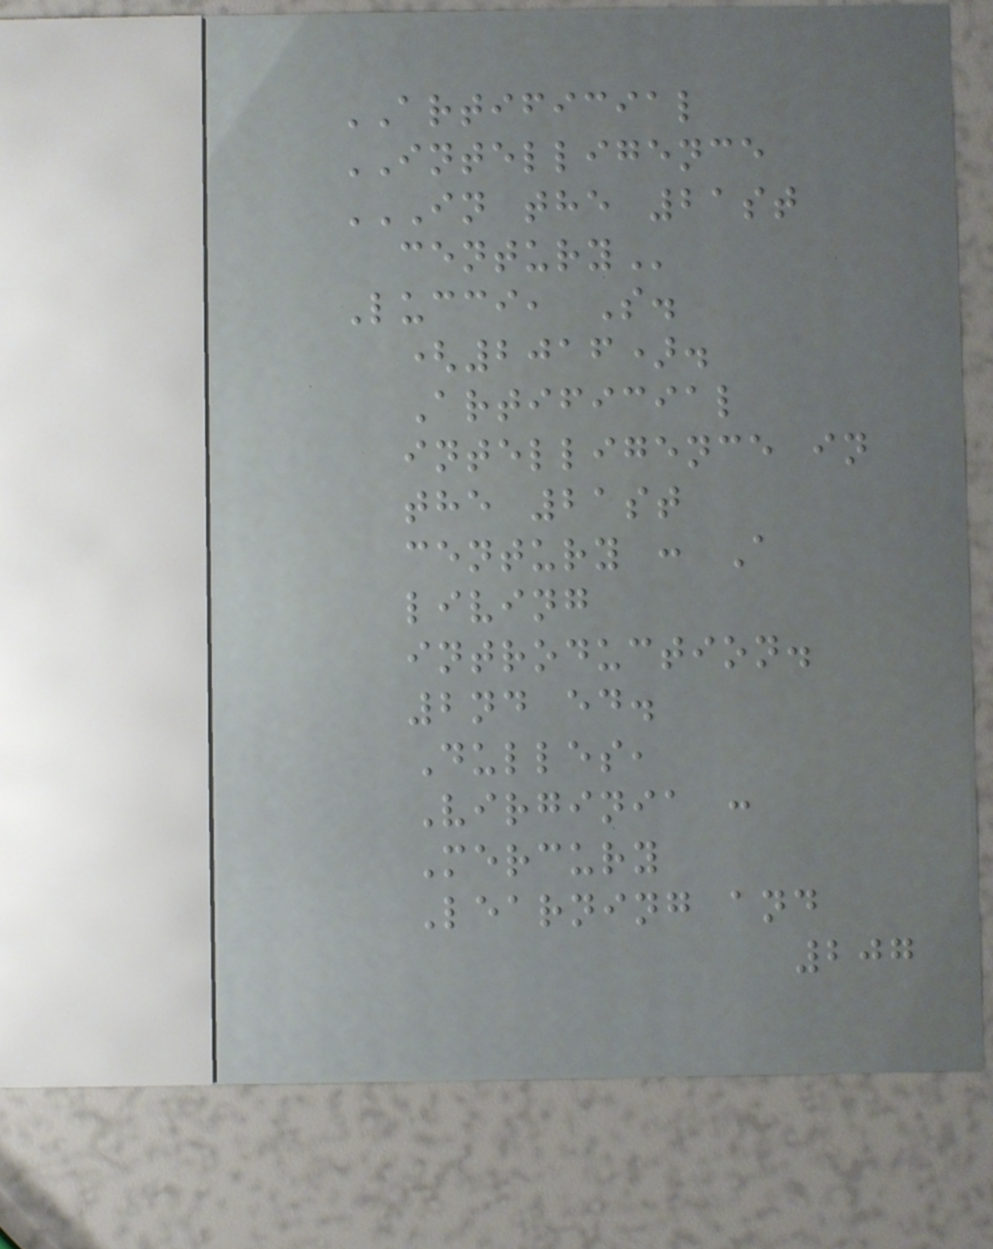ARTIFICIAL
INTELLIGENCE
IN THE 21ST
CENTURY
Lucci, S.
(2016).
Artificial
intelligence in
the 21st
century : A
living
introduction.
2nd ed.
Dulles,
Virginia :
Mercury
Learning and
207
